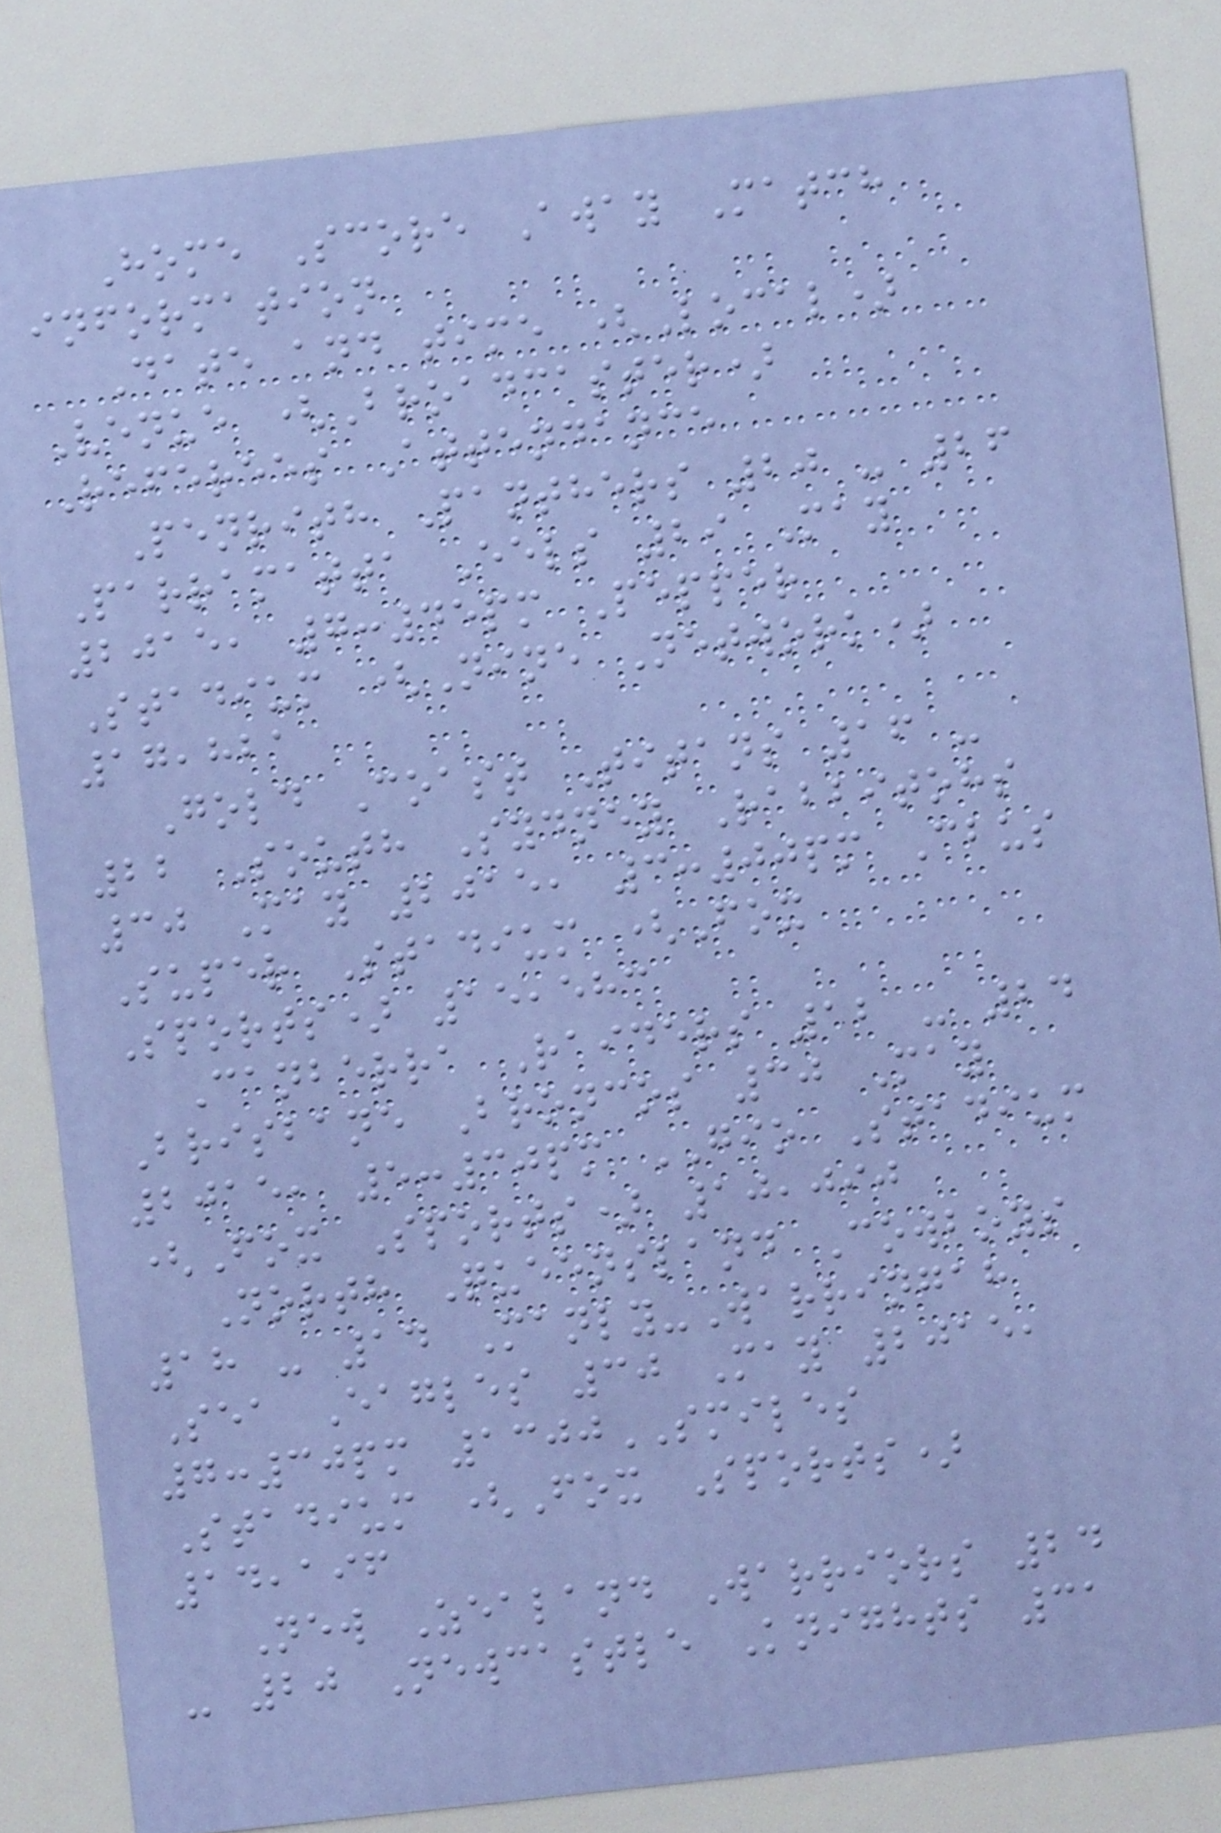Home Score Away Match
information
Date and time (Local)
Venue (Broadcaster)
Referees Attendance
Penrith Panthers 20 - 26
Parramatta Eels 29 May
2015, 7:45pm Pepper
Stadium (Nine Network)
17,821
Gold Coast Titans 16 -
22 South Sydney Rabbitohs
30 May 2015, 3:00pm Cbus
Super Stadium (Fox
Sports) 15,583
Canberra Raiders 12 - 24
Brisbane Broncos 30 May
2015, 5:30pm GIO Stadium
(Fox Sports) 10,090
North Queensland Cowboys
18 - 14 Manly-Warringah
Sea Eagles 30 May 2015,
7:30pm 1300SMILES
Stadium (Fox Sports)
14,196
New Zealand Warriors 24
- 20 Newcastle Knights 31
